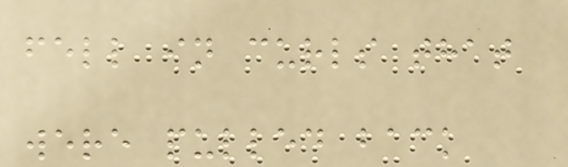fell in curls that
were pulled back
